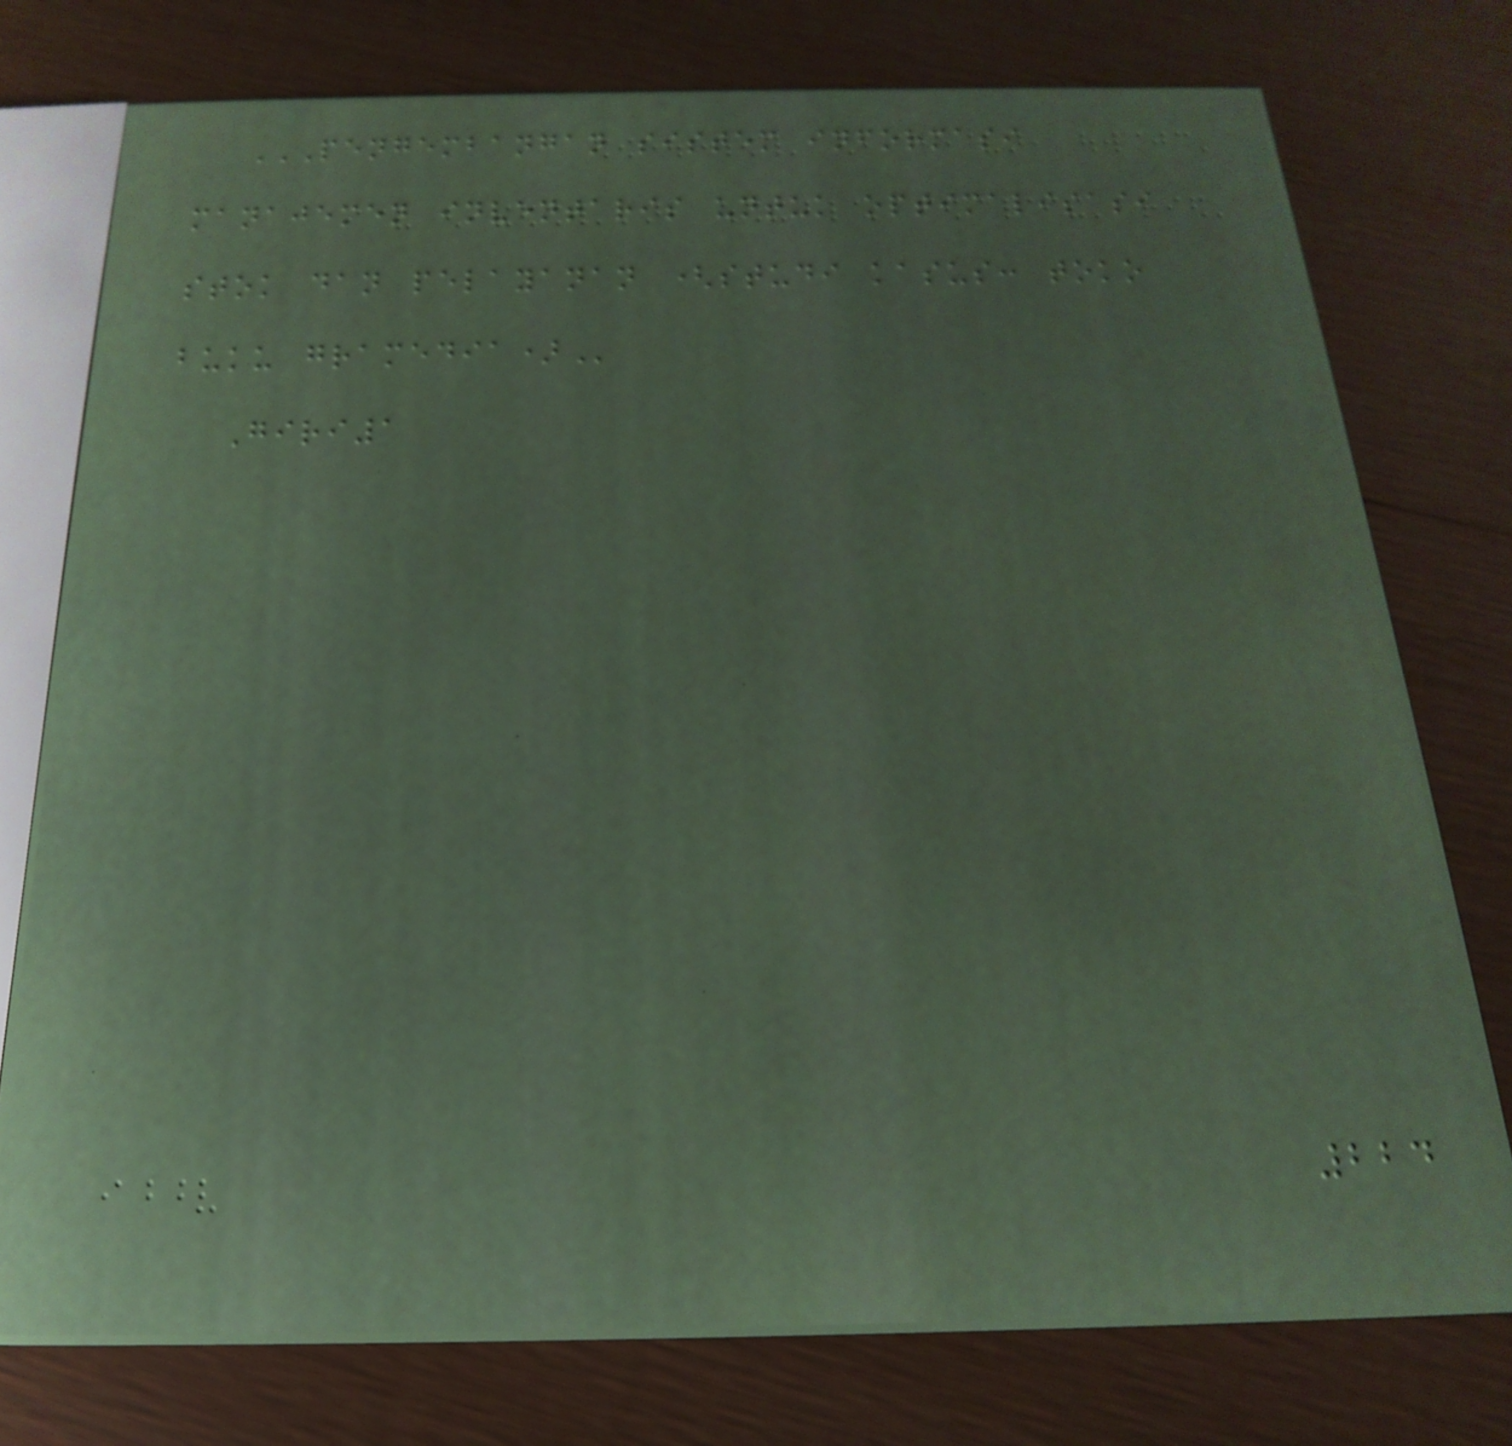PENGEMBANGAN SISTEM INFORMASI
MANAJEMEN INVENTARIS UNTUK OPTIMALISASI
STOK DAN PELAYANAN (STUDI KASUS: TOKO
BUKU GRAMEDIA)
Giri1
224
